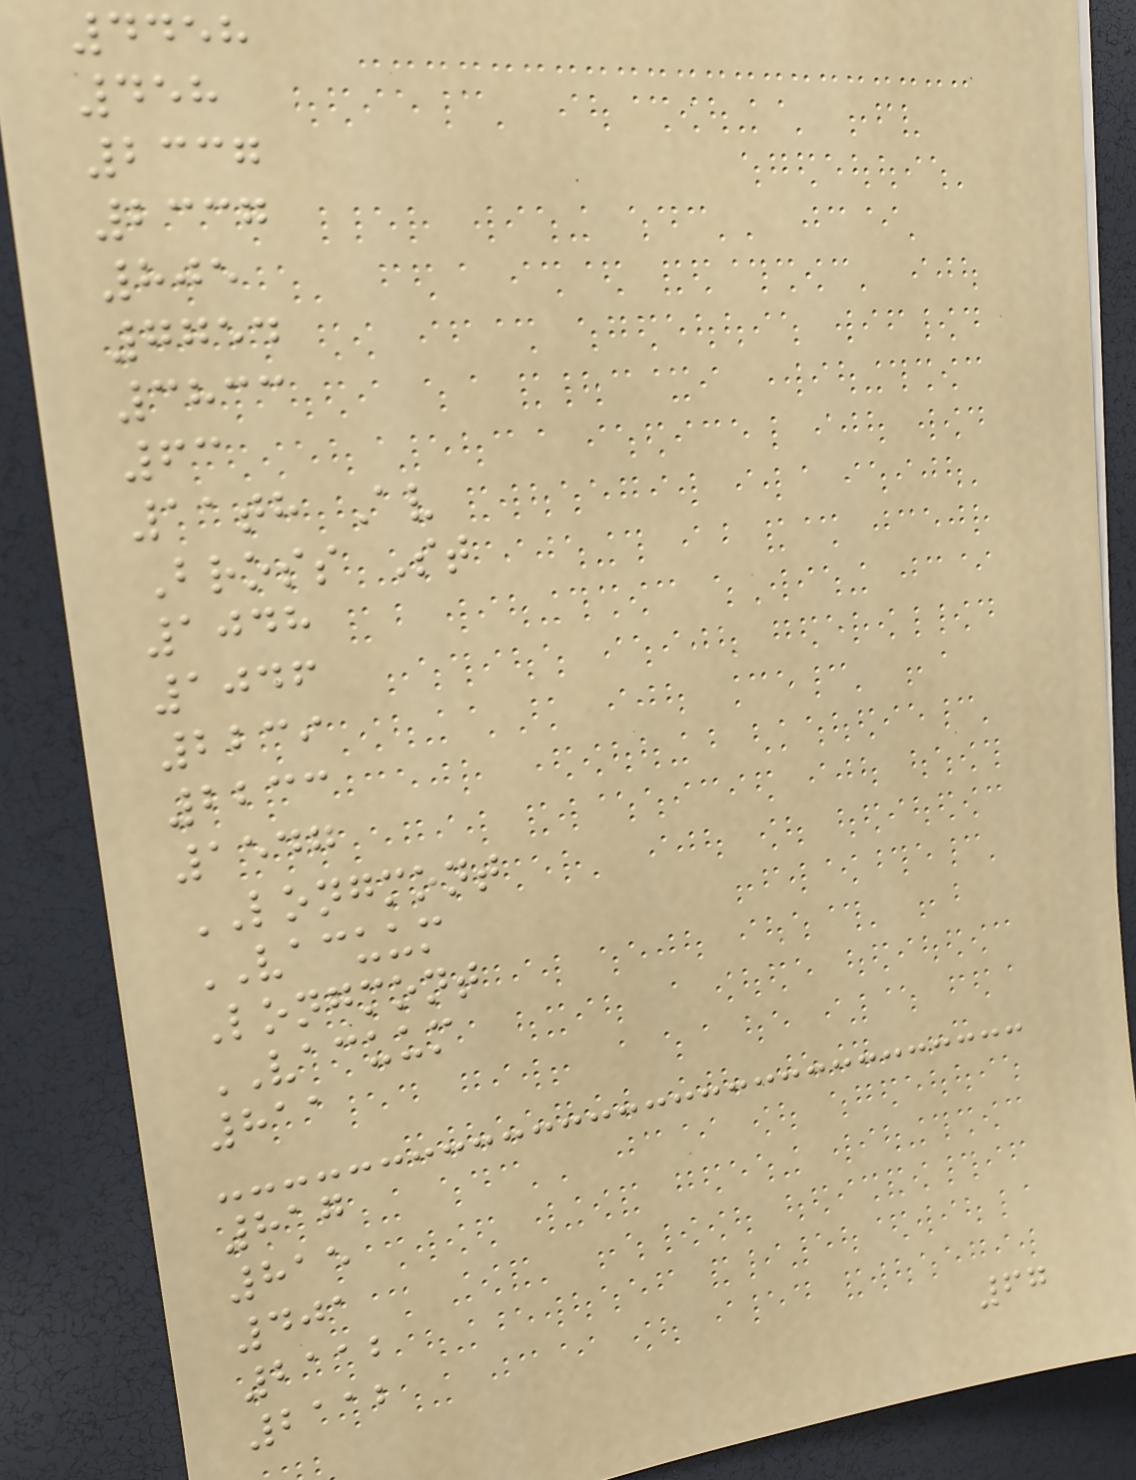4458
458
2337
2337
805
7754
3833
63
11th Av
Bross St
1048
1046
2239
2233
1547
LONGMONT
VACUUM
Longmont
VACUUM
811
817
815
401
2112
2112
67
